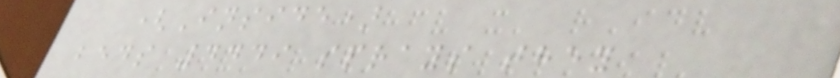(Inside)
beds 4449 sprays they
